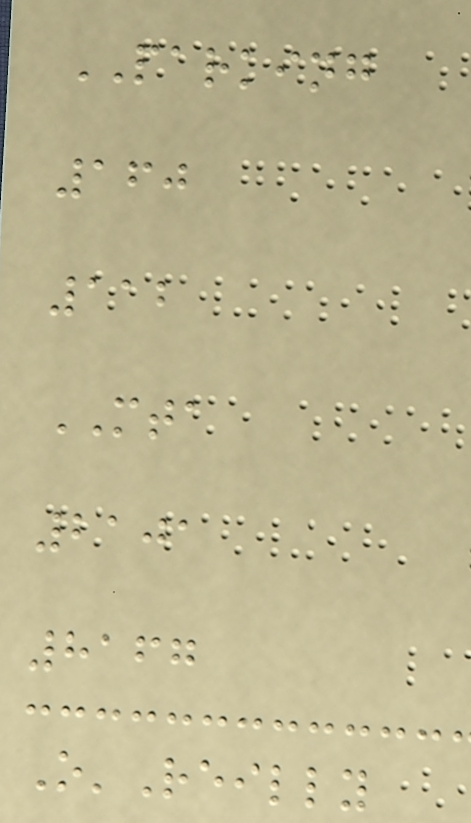PARKING
160
112
MTA
2101
8167
O'Reilly
